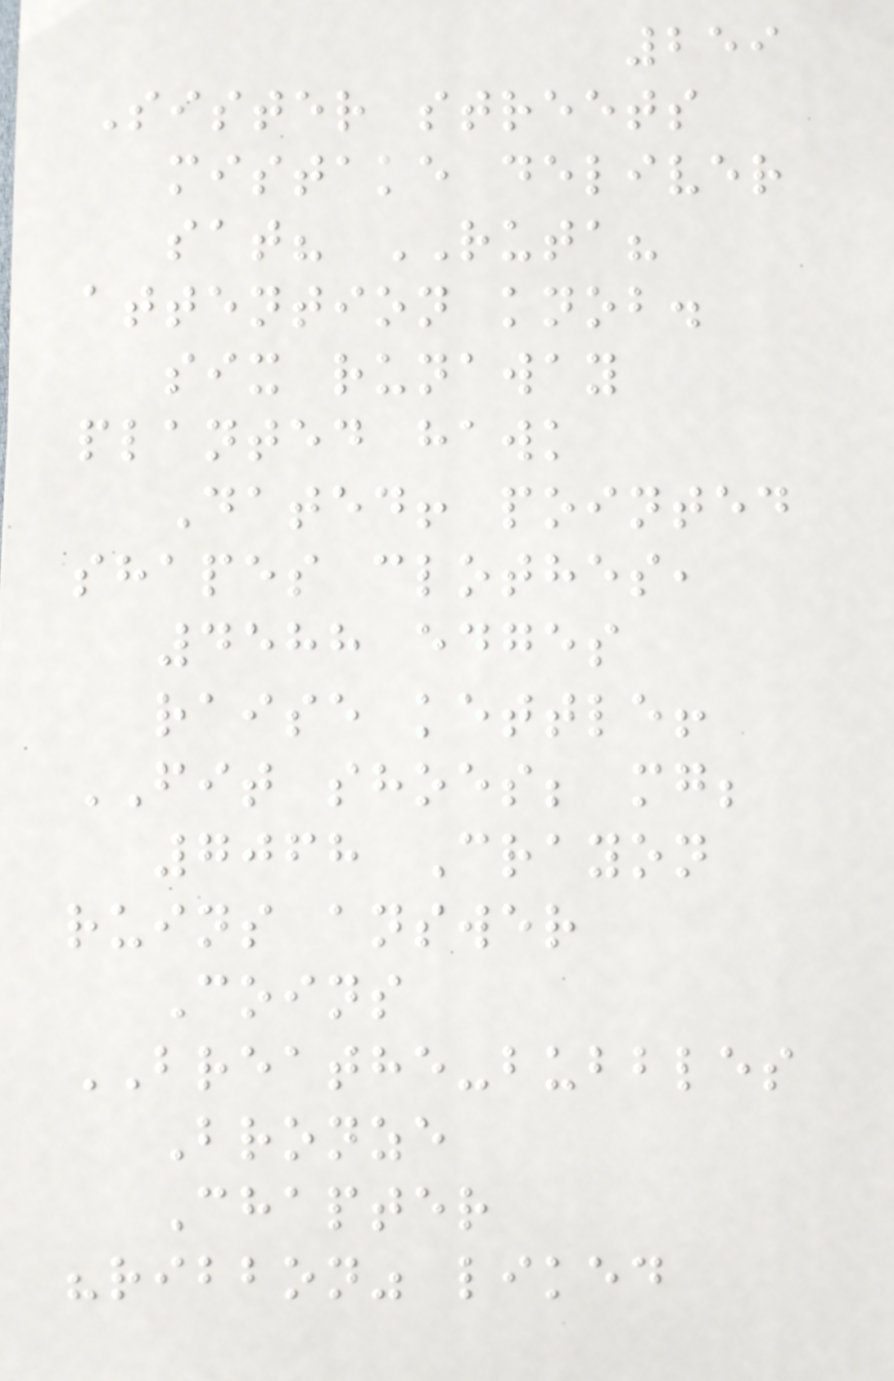259
Sister streets
mistake deliver
sat? RUTA?
attention knob.
six runaway
planted hawk
Dated! pointed
shapes clothes,
4588 edges
raise kettle!
FIT shoes; mg;
7068 Crayon
ruins answer
Coins
BREATHE-bubbles
Bronze
Chapter
"ribbon" liked
